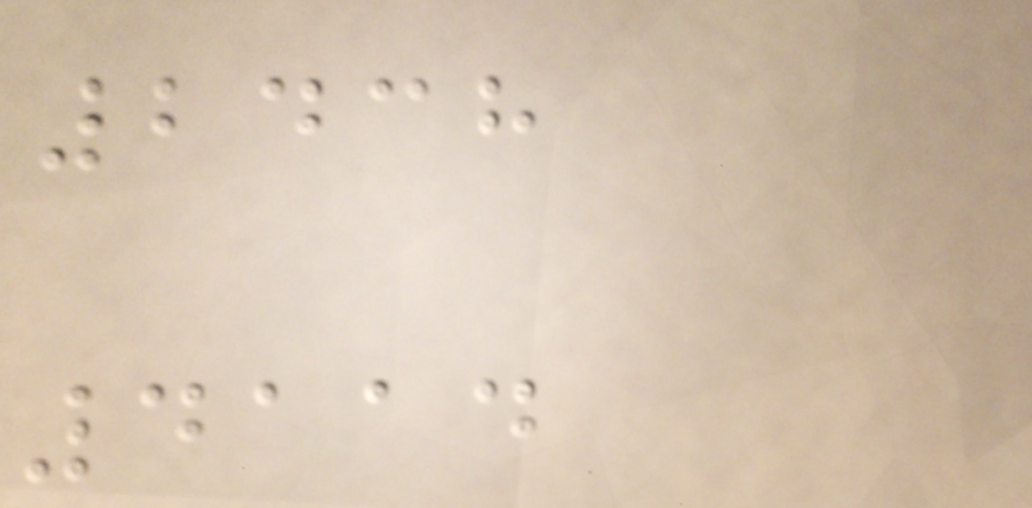2438
4114
